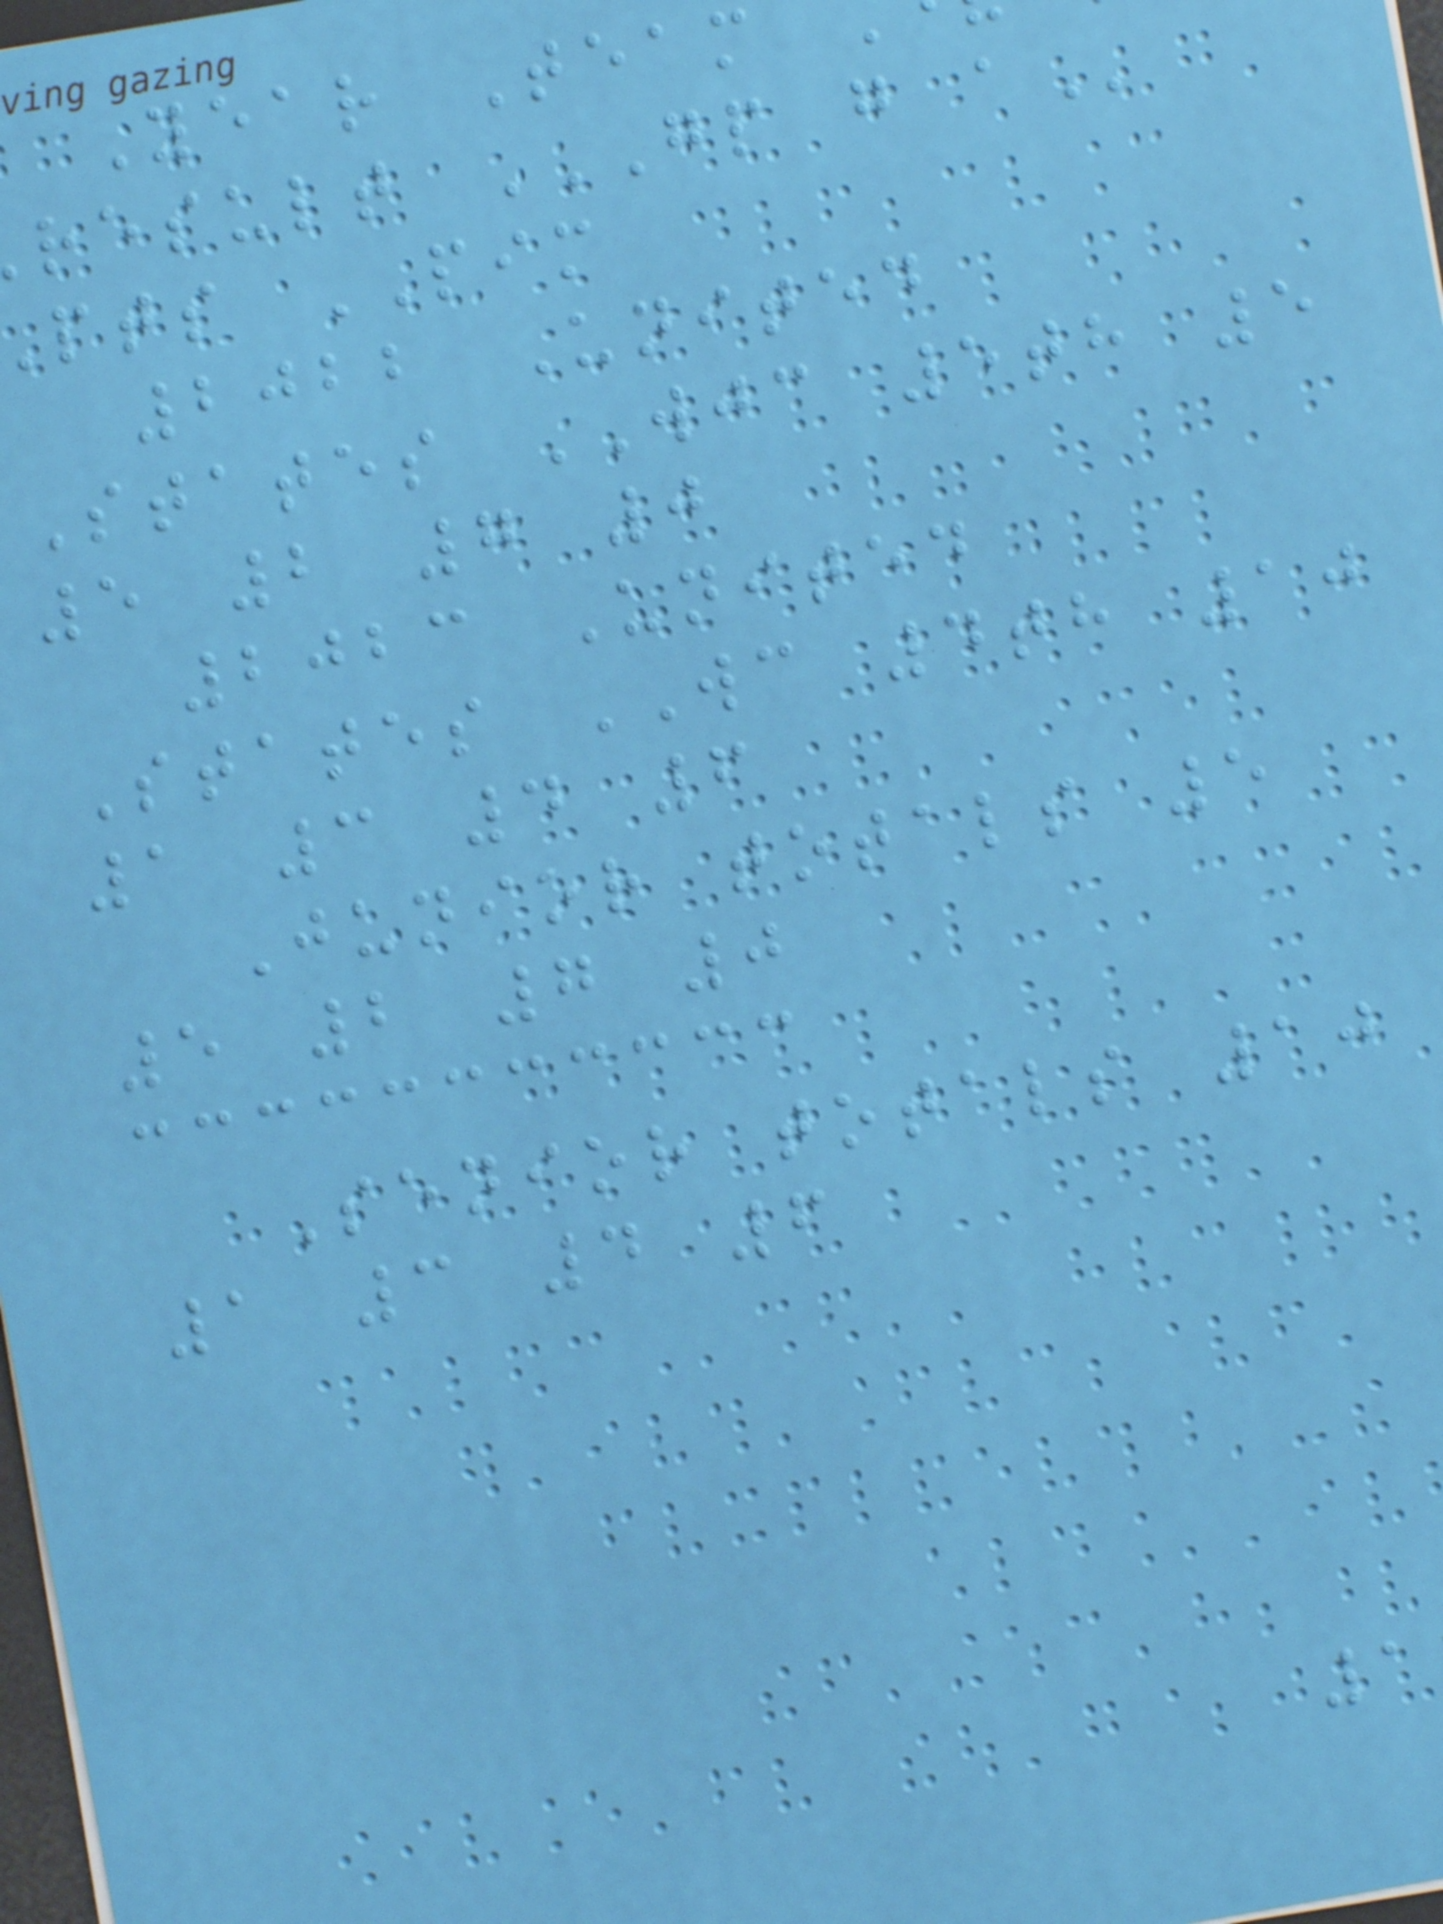Year Team
result GP G A
pts PIM
2022 United
States WJC 5th 5
5 2 7 0
2023 United
States WC 4th 10
1 3 4 6
Junior totals 5
5 2 7 0
Senior totals 10
1 3 4 6
